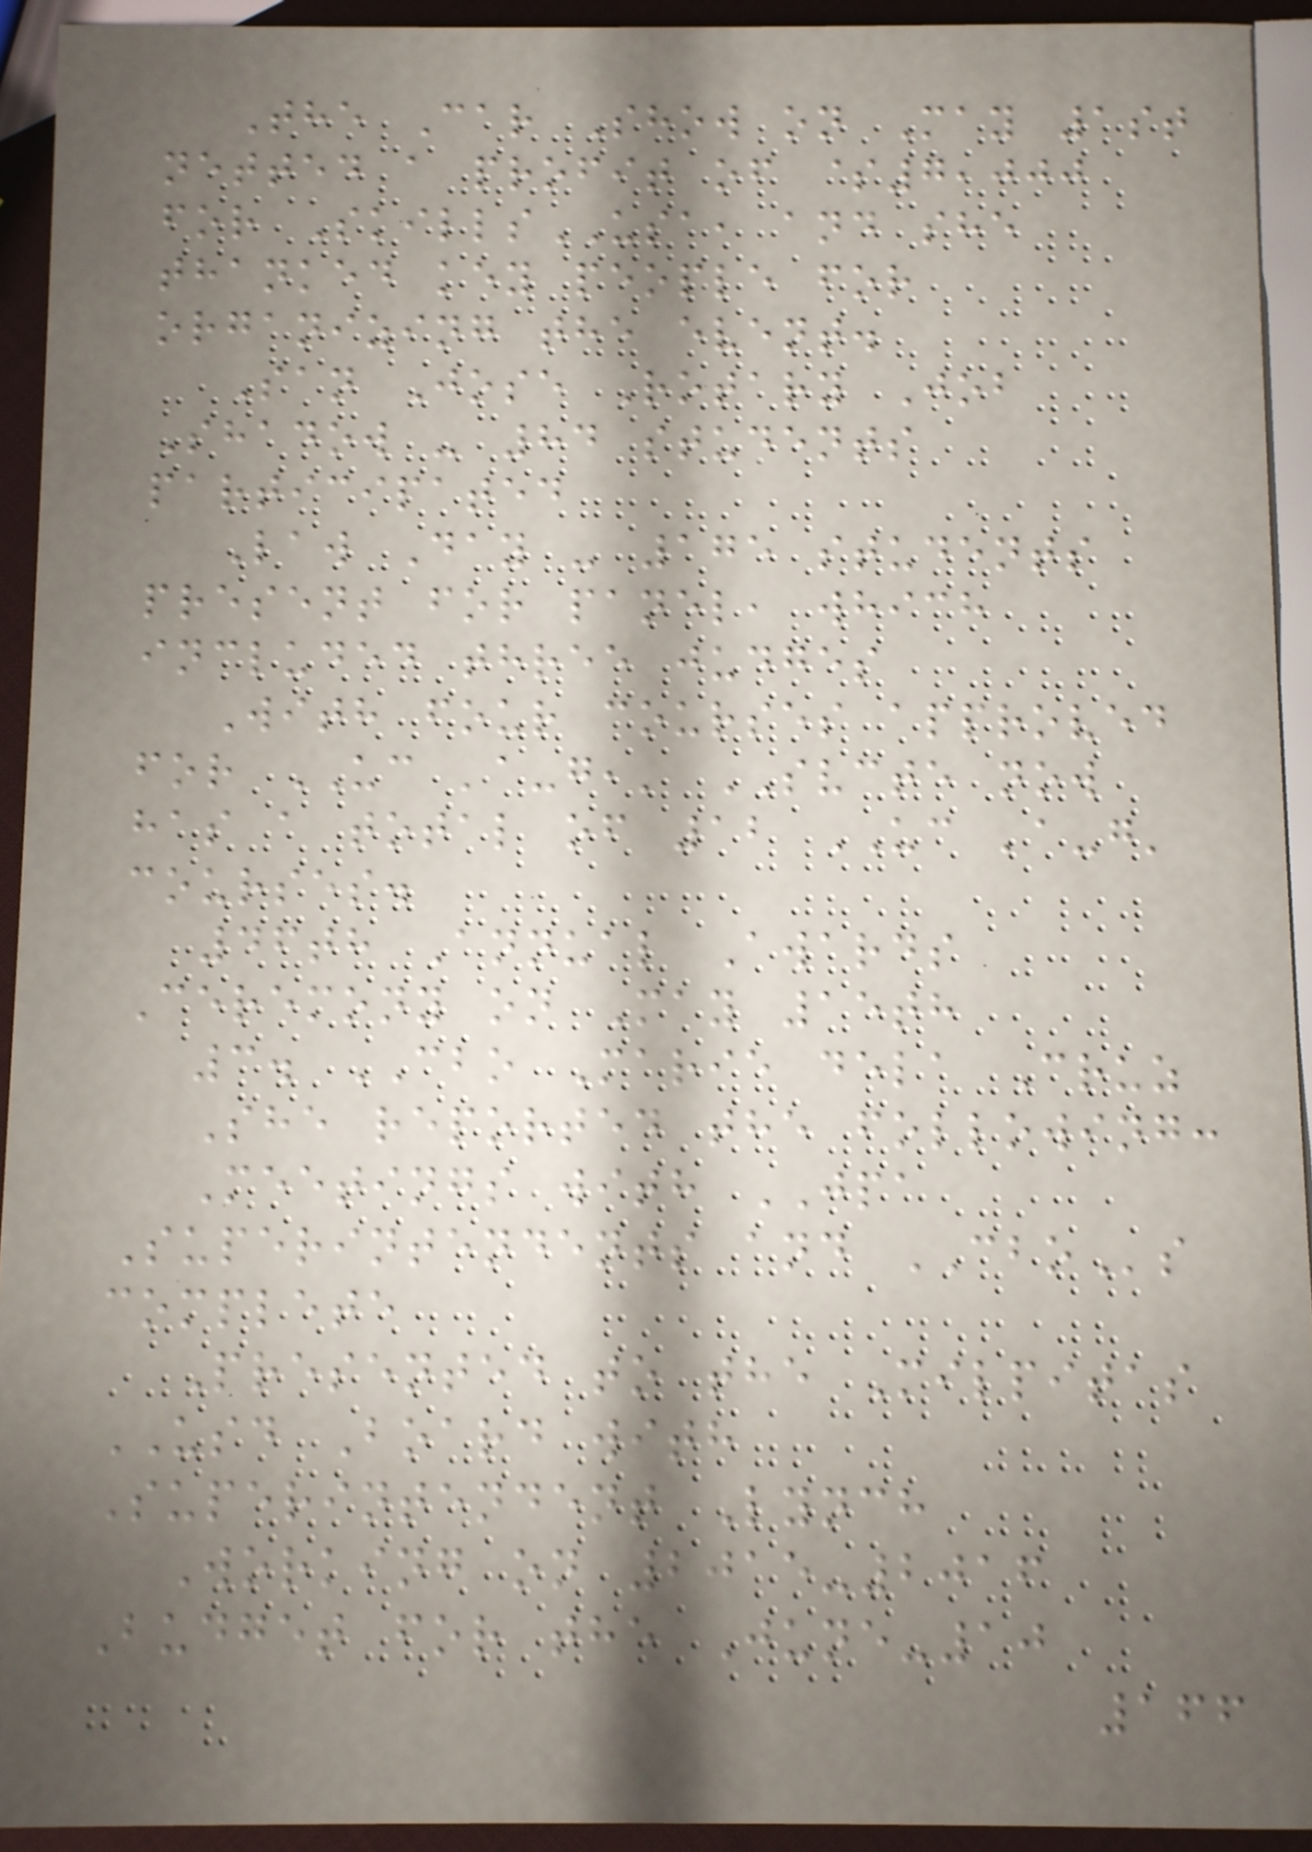The Car Show on May 1st
netted a profit of $7,000
for SkillsUSA, and she
thanked key people for
organizing the event.
San Jose Rotary Job
Shadow - 84 students
participated
Law Day - 175 students
present for panel, which
included three judges
With four courses approved
for UC 'a-g,' SVCTE now
has a total of 12 UC 'a-g'
courses.
46th Annual Awards
Ceremony on May 15th
3. CBO Marie dela Cruz
She reported the following:
Meetings with JPA
Superintendents and CBOs
complete
Presented to the Milpitas
USD Board with
Superintendent Lynch
Working on 2015-2016
Budget for the June-10
166
